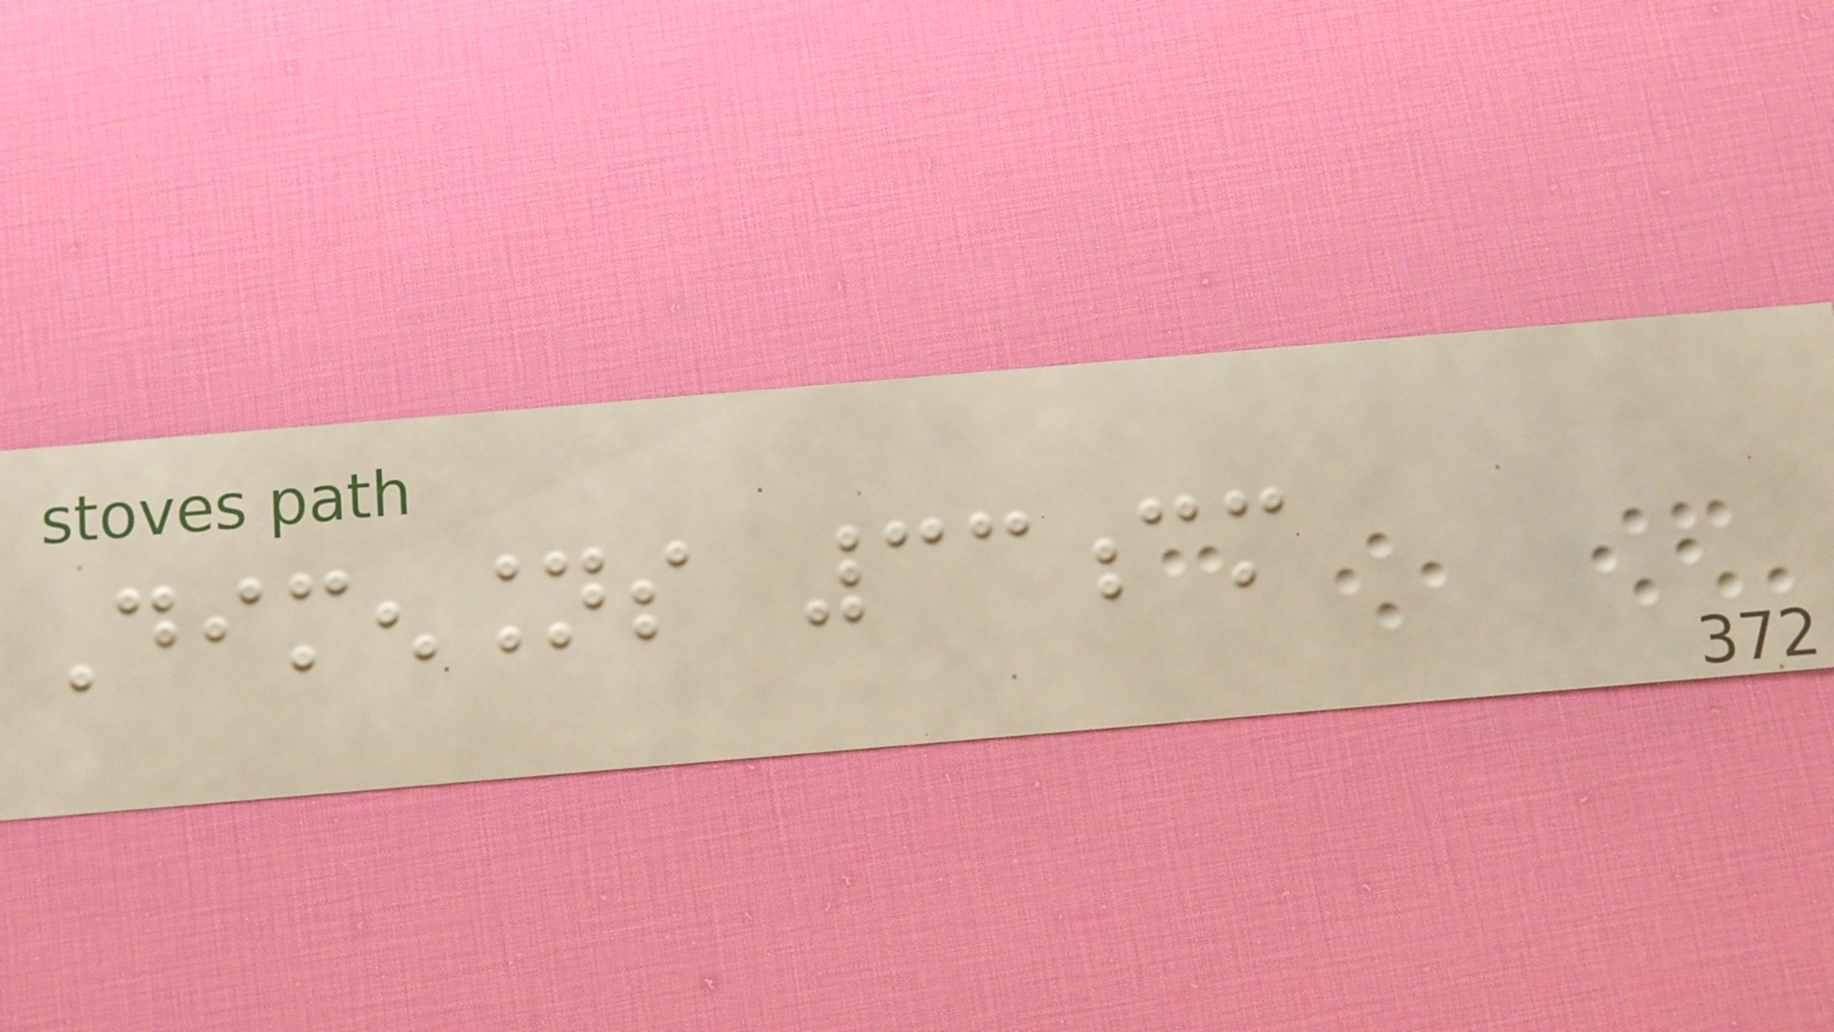Dimensions 33cm
